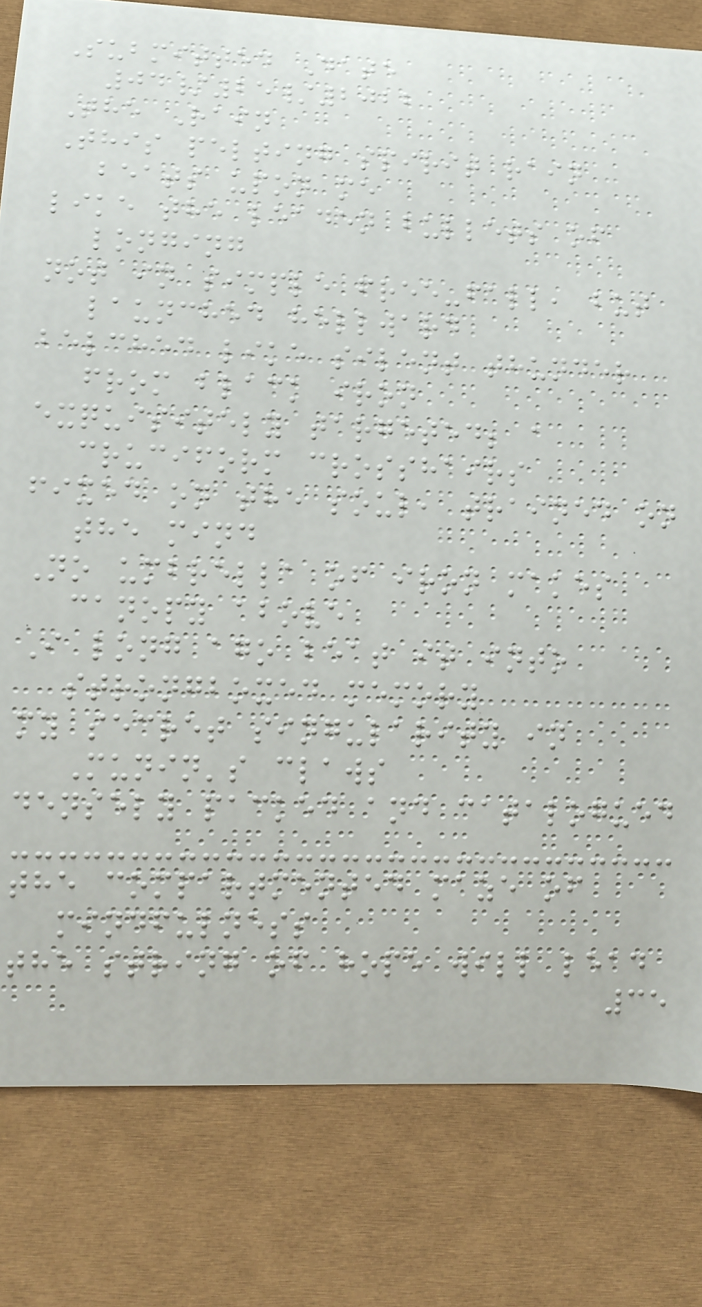Submitted Date
04/25/2022
The Rain
This pelting spirit rain
beats upon me
like the leaden bullets of
longing
not in simple free-fall, but
launched hellward
belched like silent thunder
from black iron
exquisitely targeted; a
cruciform crosshairs
fixed on the soul, trained on
the mind
No umbrella of iron makes
canopy above
I long ago beat it into
strongboxed memory
my secret singularity in
Munin's claws
densely packed and catalogued
the compartmented maze of
mindfulness
the string of hope will lead
35
